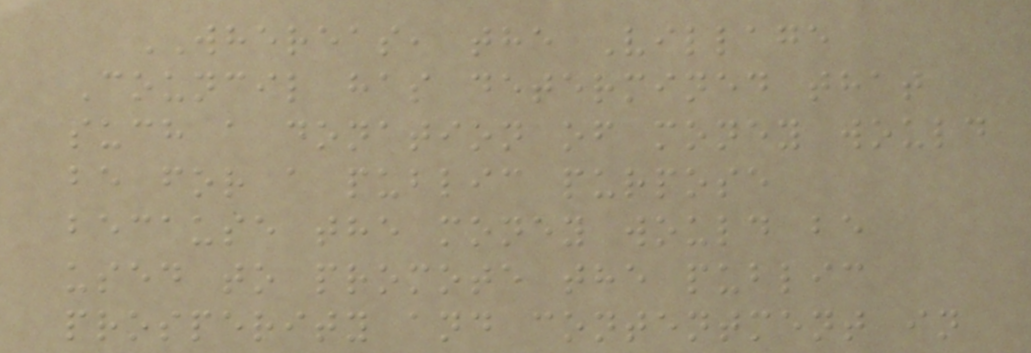WHEREAS, the Village
Council has determined that
such a donation of money would
be for a public purpose
because the money would be
used to promote the public
prosperity and contentment in
